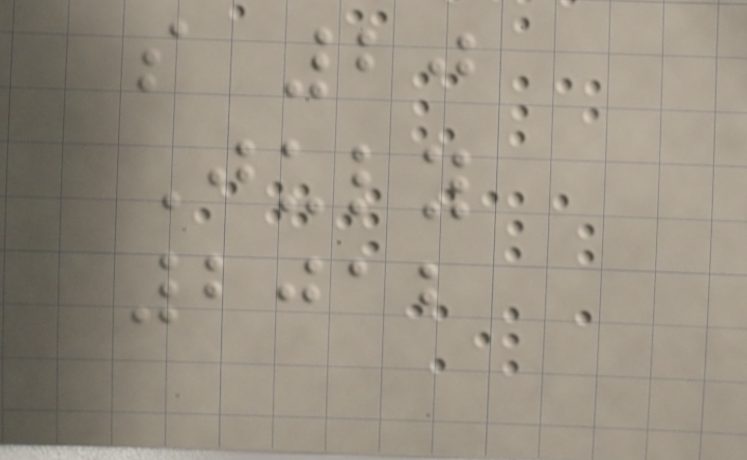s 20
July
2012
